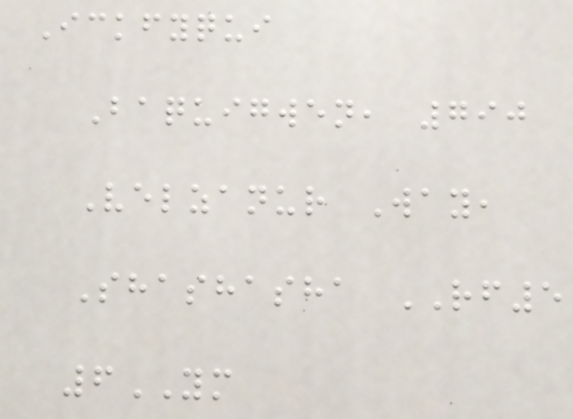Ickfyqui
Baquigwen, 790
Velzanur Way,
Shashasha RF5
6YM
